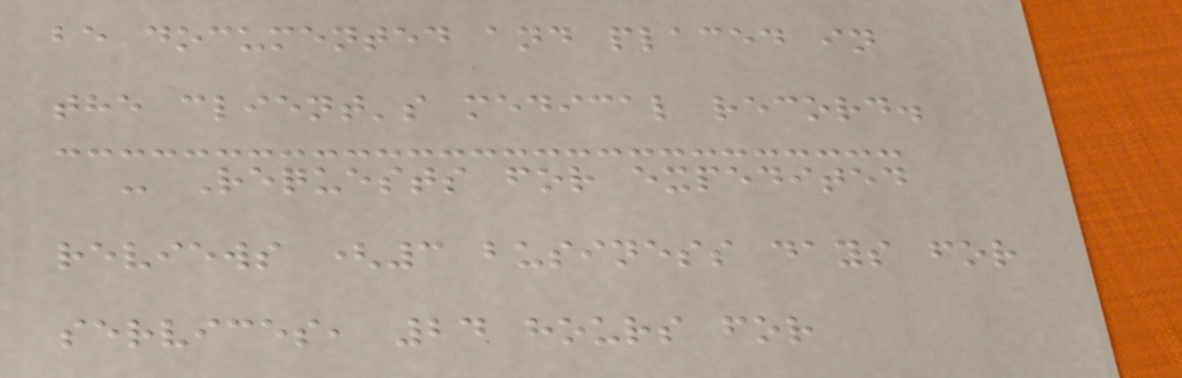be documented and placed in
the client's medical record.
- Requests for expedited
reviews (3 business days for
services, 24 hours for
